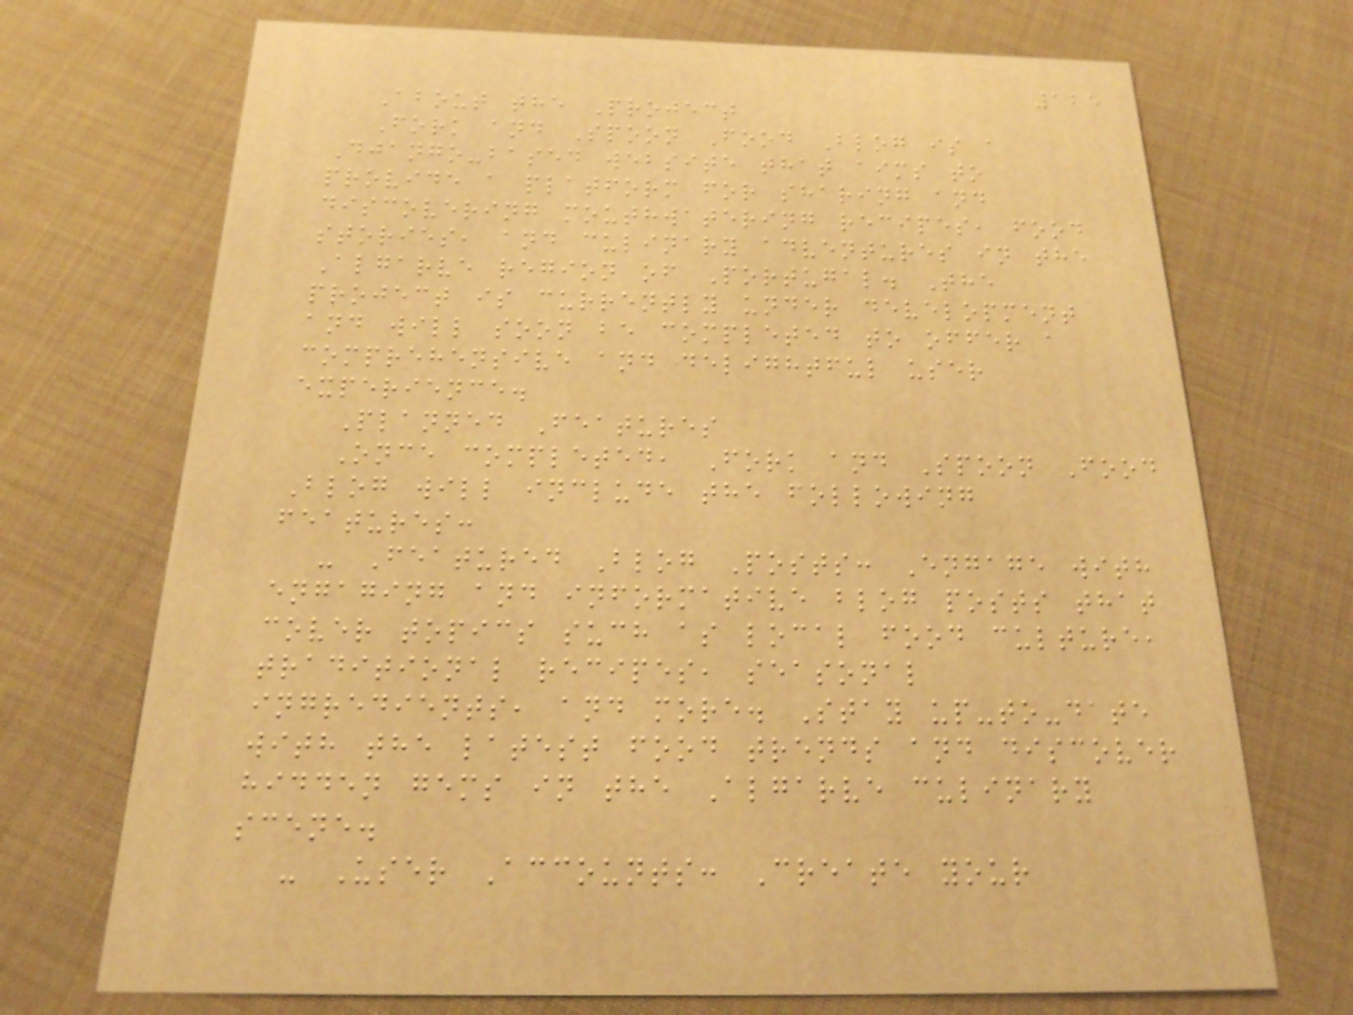125
About the Project
Fork and Spoon Food Blog is a
Django-based website that aims to
provide a platform for sharing and
discovering mouthwatering recipes, food
stories, and culinary adventures in the
Algarve region of Portugal. The
project is currently under development
and will soon be completed to offer a
comprehensive and delightful user
experience.
Planned Features
Once completed, Fork and Spoon Food
Blog will include the following
features:
- Featured Blog Posts: Engage with
engaging and informative blog posts that
cover topics such as local food culture,
traditional recipes, seasonal
ingredients, and more. Stay up-to-date
with the latest food trends and discover
hidden gems in the Algarve culinary
scene.
- User Accounts: Create your
